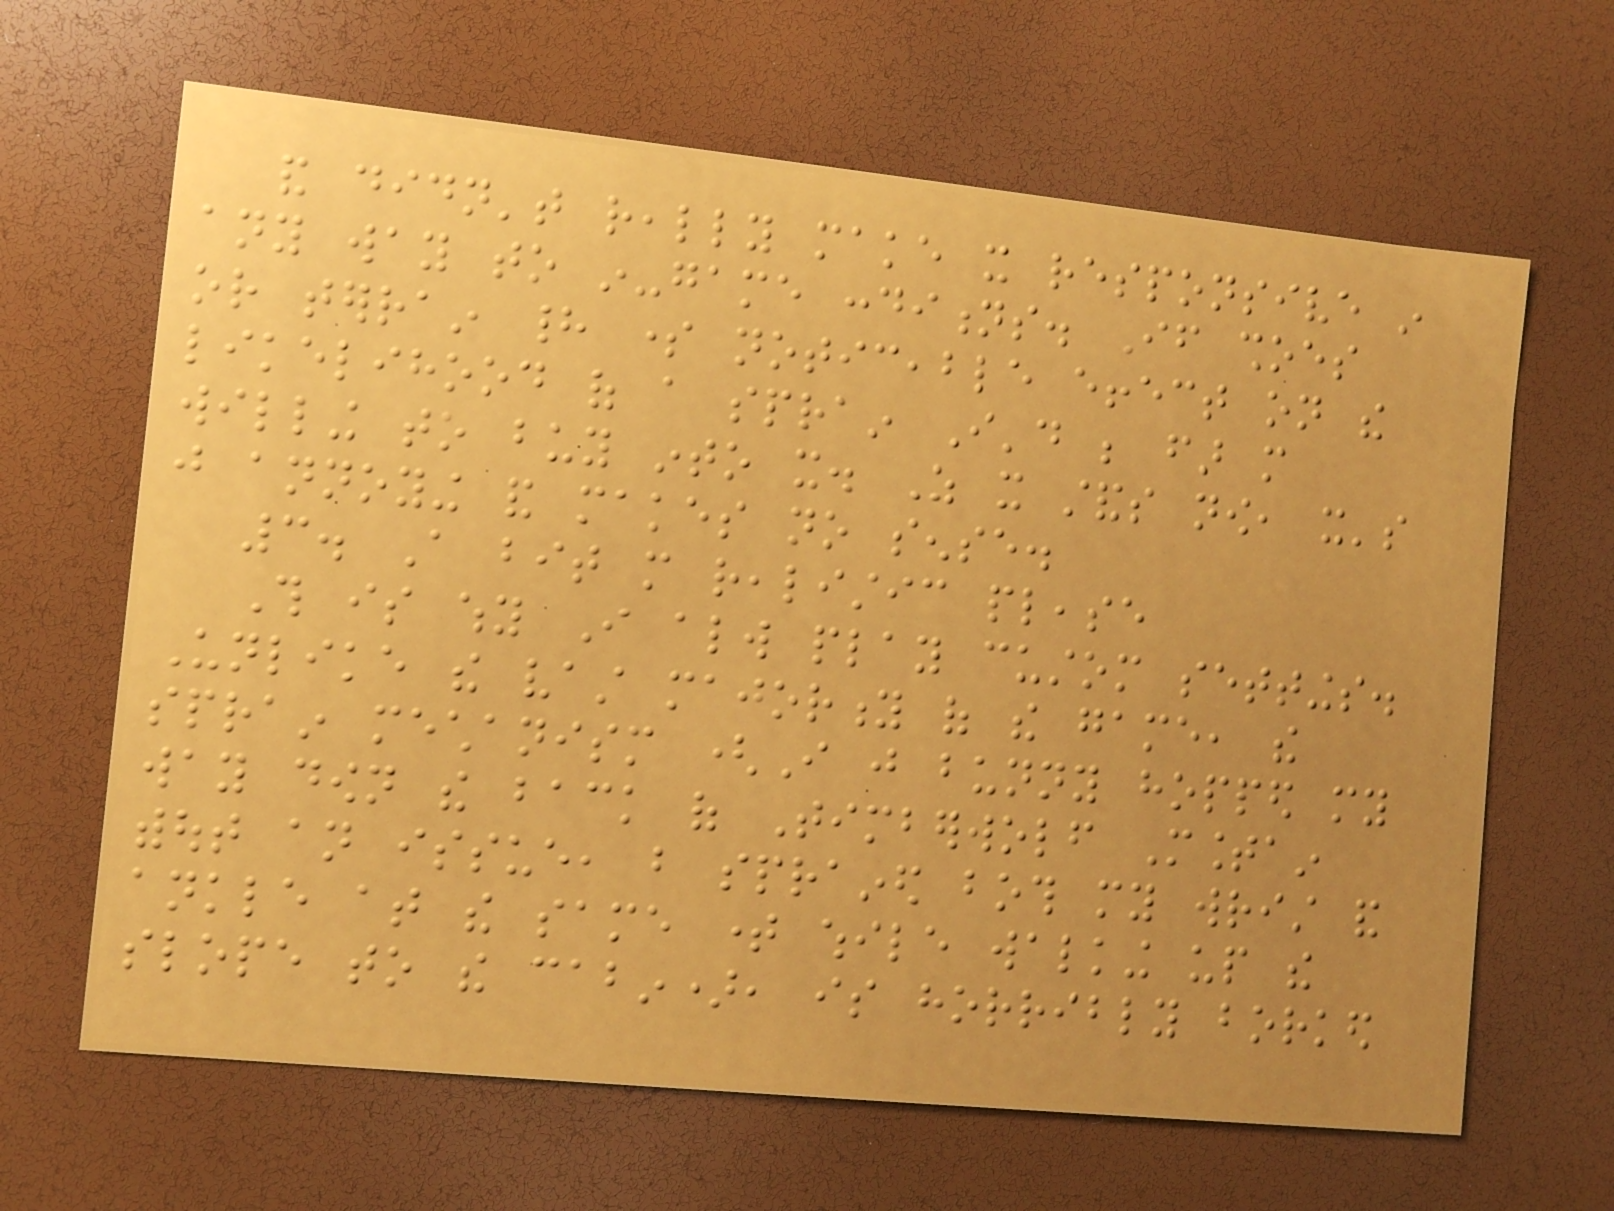and didn't really make it responsive in
any way to in-game conditions. If shoes
or terrain had some noticeable effect on the
likelihood of a sprain I'd be far more
willing to buy into it. As it stands now, it's
just annoying and makes no sense.
3. A bit more realistic please
This is why I always play custom settings.
Unlike the vast majority of the game, the
sprain mechanism (I just bunny hopped my
way down the back of Timberwolf Mountain
without an issue, but sprained both my wrist and
ankle at the same time while walking up the
slope to the cabin), is horribly borked
